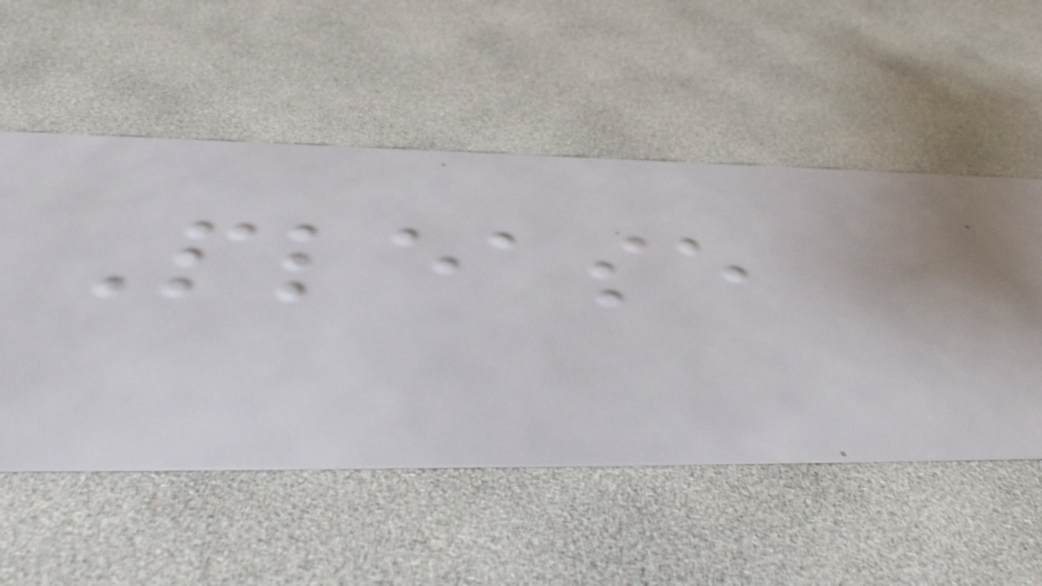Please
